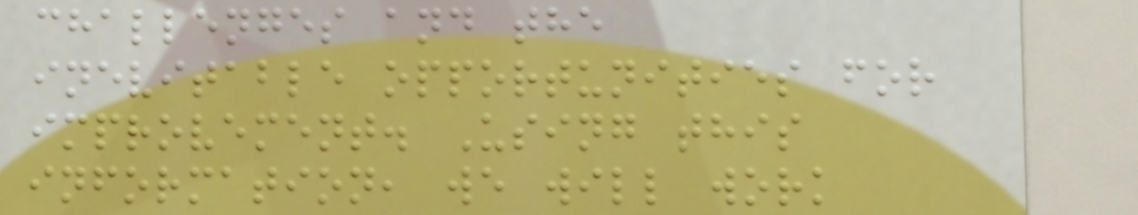challenges and the
inevitable opportunities for
improvement. Using this
information, we will work
